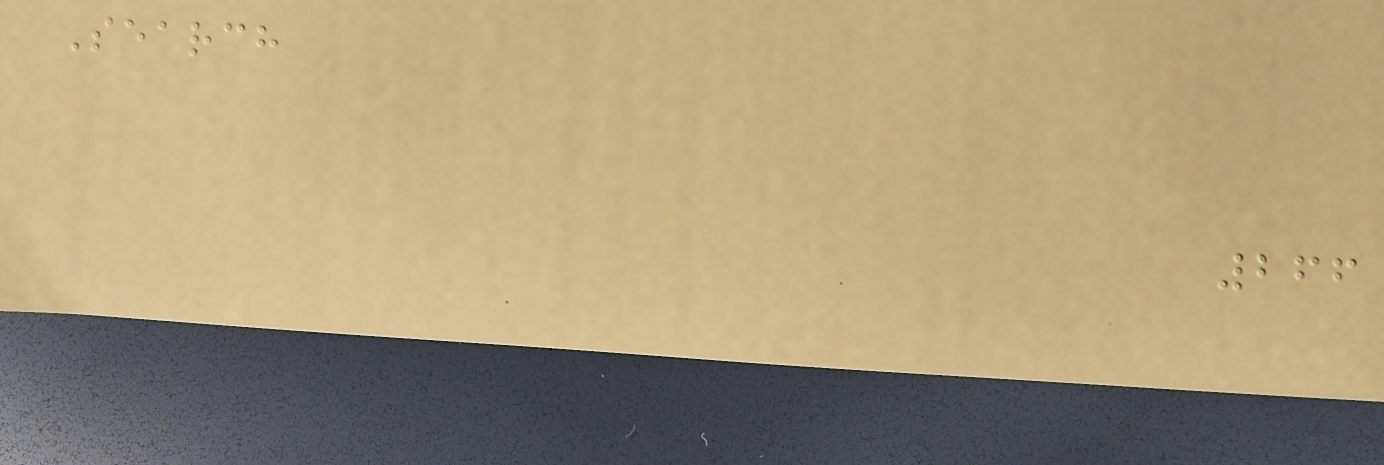Search
266
